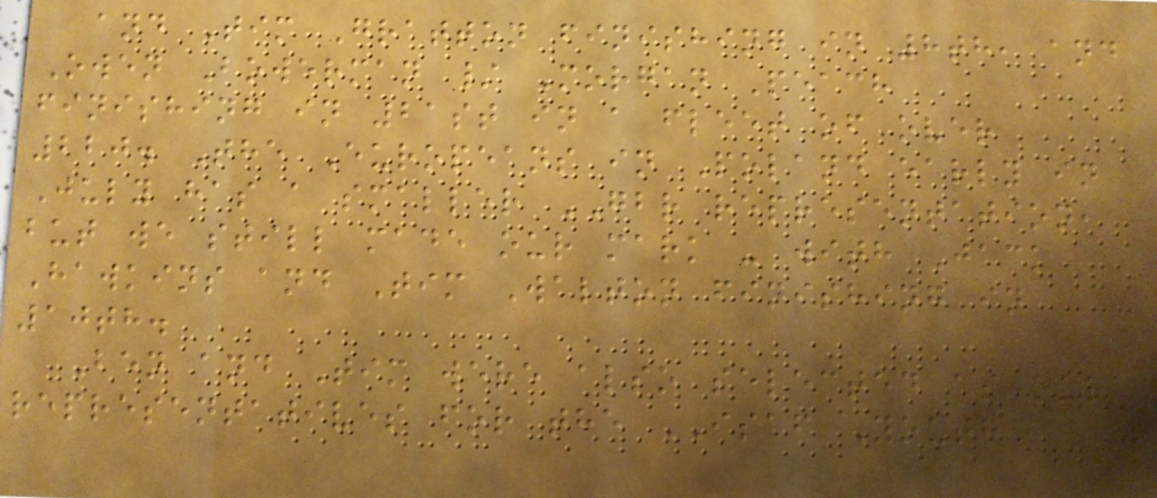and Tim Gratton finishing in 8th, and
Owen Bowerman / Morgan Peach
finishing in 21st in a fleet of over
220. The Europeans in Poland early in
July has a smaller GBR representation,
but we still made our mark - with Jack
Hawkins and Tim Walton finishing in
10th.
Ben and Tim were also selected as our
representatives for the ISAF Youth
